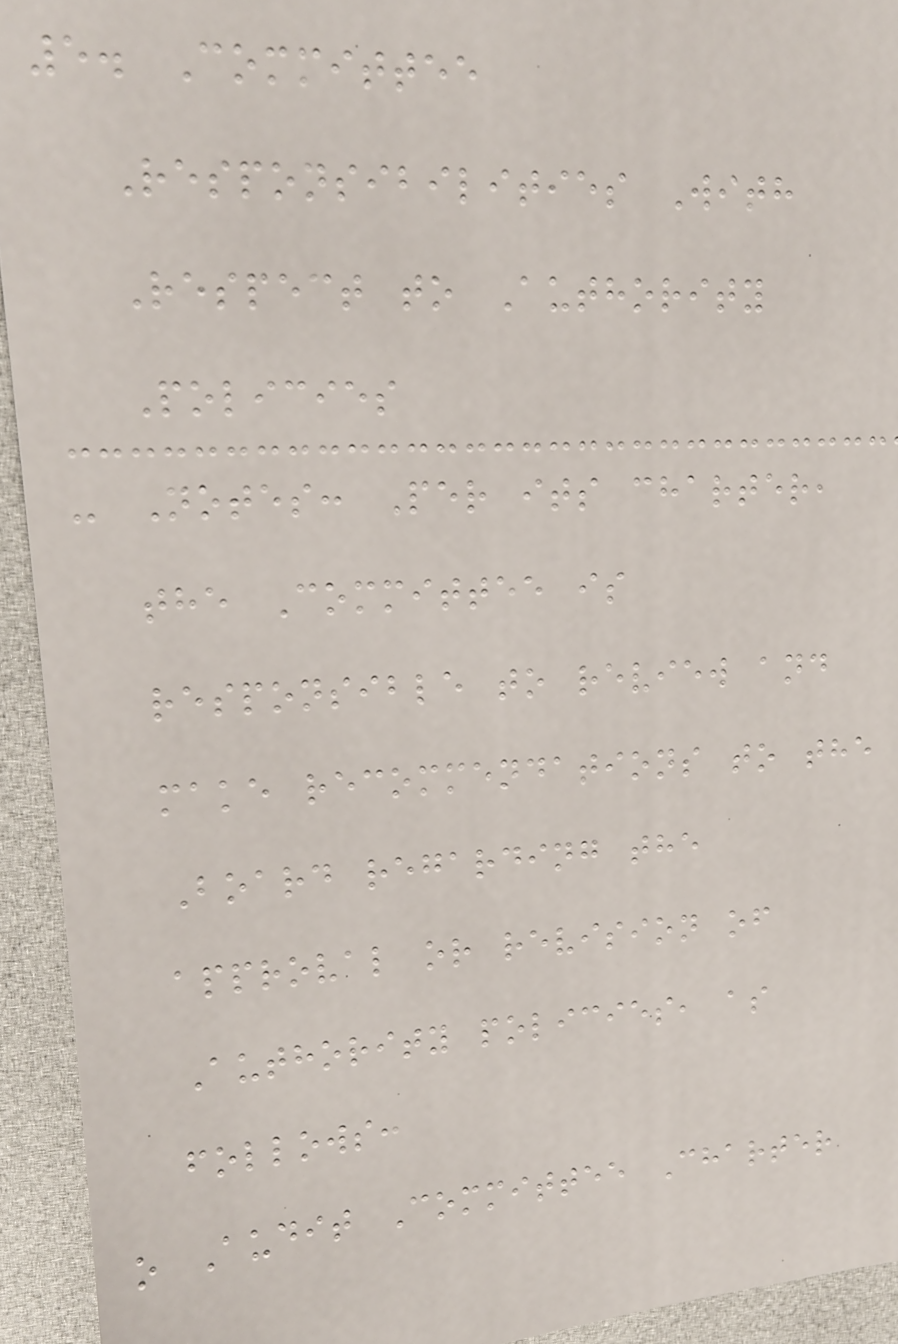5. Committee
Responsibilities With
Respect to Authority
Policies
- Notes: Per its charter,
the Committee is
responsible to review and
make recommendations to the
Board regarding the
approval or revision of
Authority policies, as
follows:
o Audit Committee Charter
